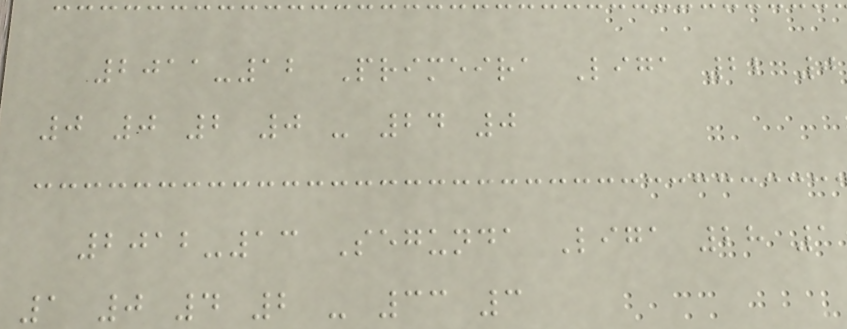2011-12 Primeira Liga 22 0
0 0 2 0 - 24 0
2012-13 Segunda Liga 28 1
1 0 4 2 - 33 3
